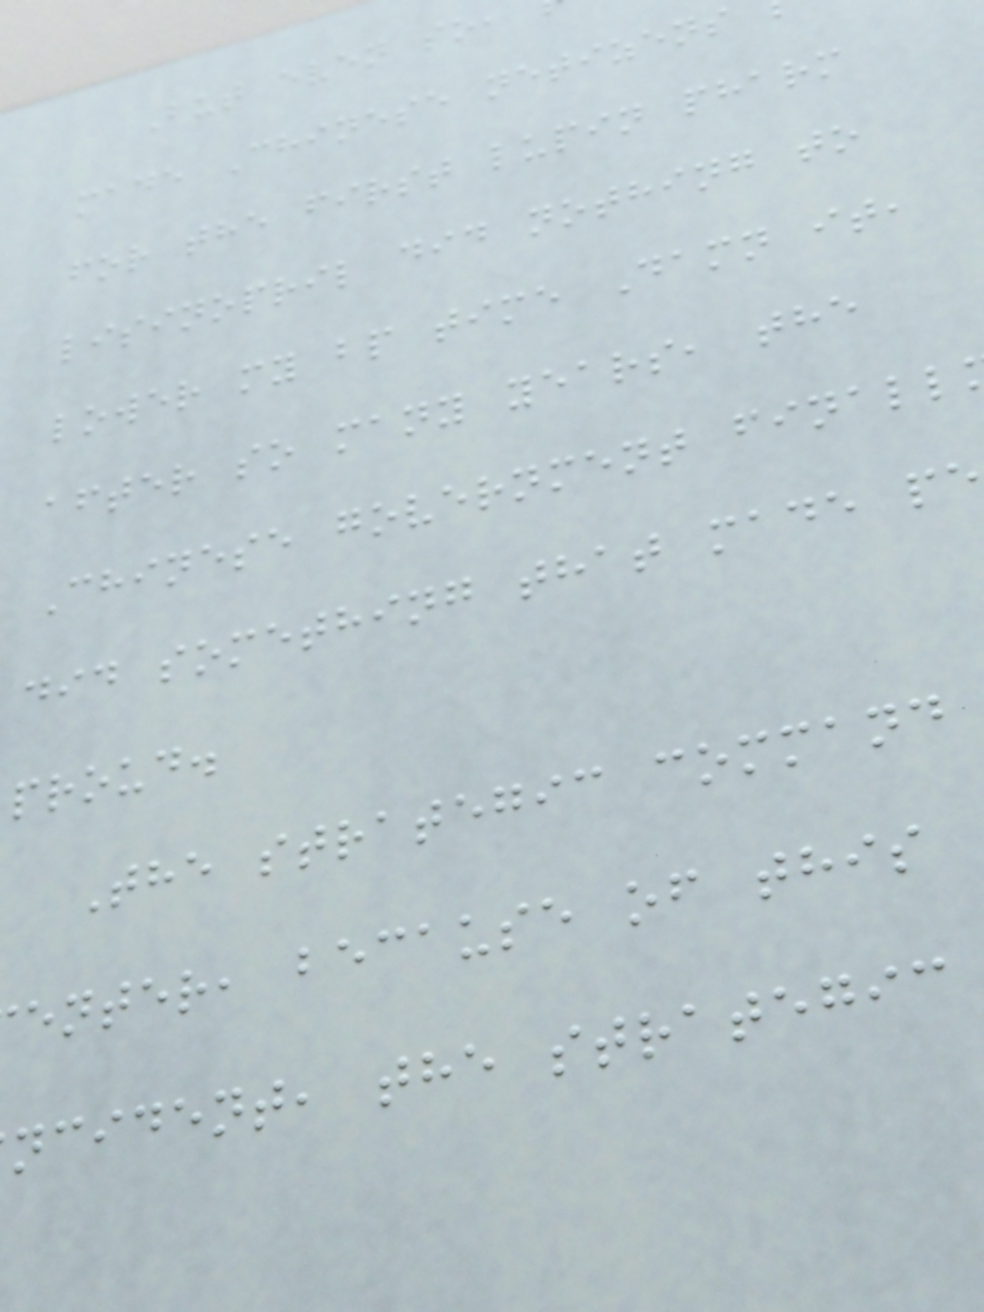But even so,
made Chinese netizens
for the first lupin pharm
lisinopril did nothing to
lower my bp time Damn it,
after so many years, the
Chinese government finall
did something that made pe
proud.
The strategic command
enter, because of this
ncident, the strategic
